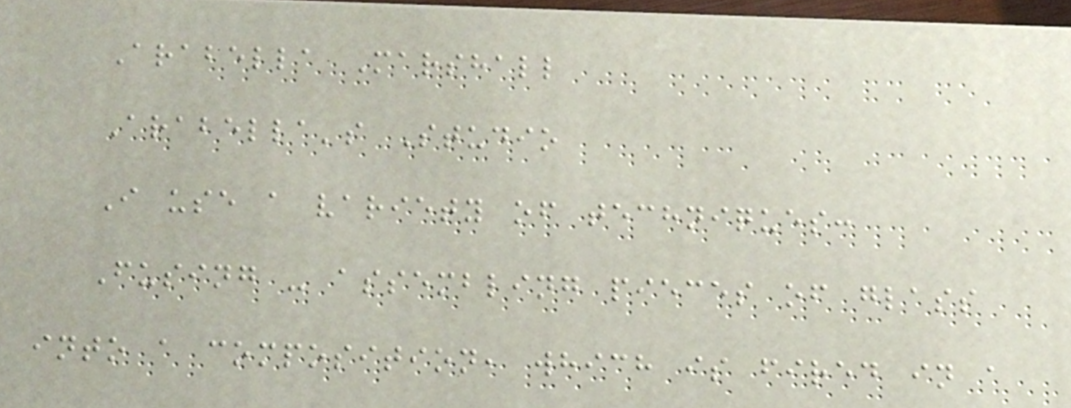Arabella Marshall
Arabella's Studio
I use a variety of techniques:
Fusing - assembling pieces of glass
into a composition, which is fired in a
